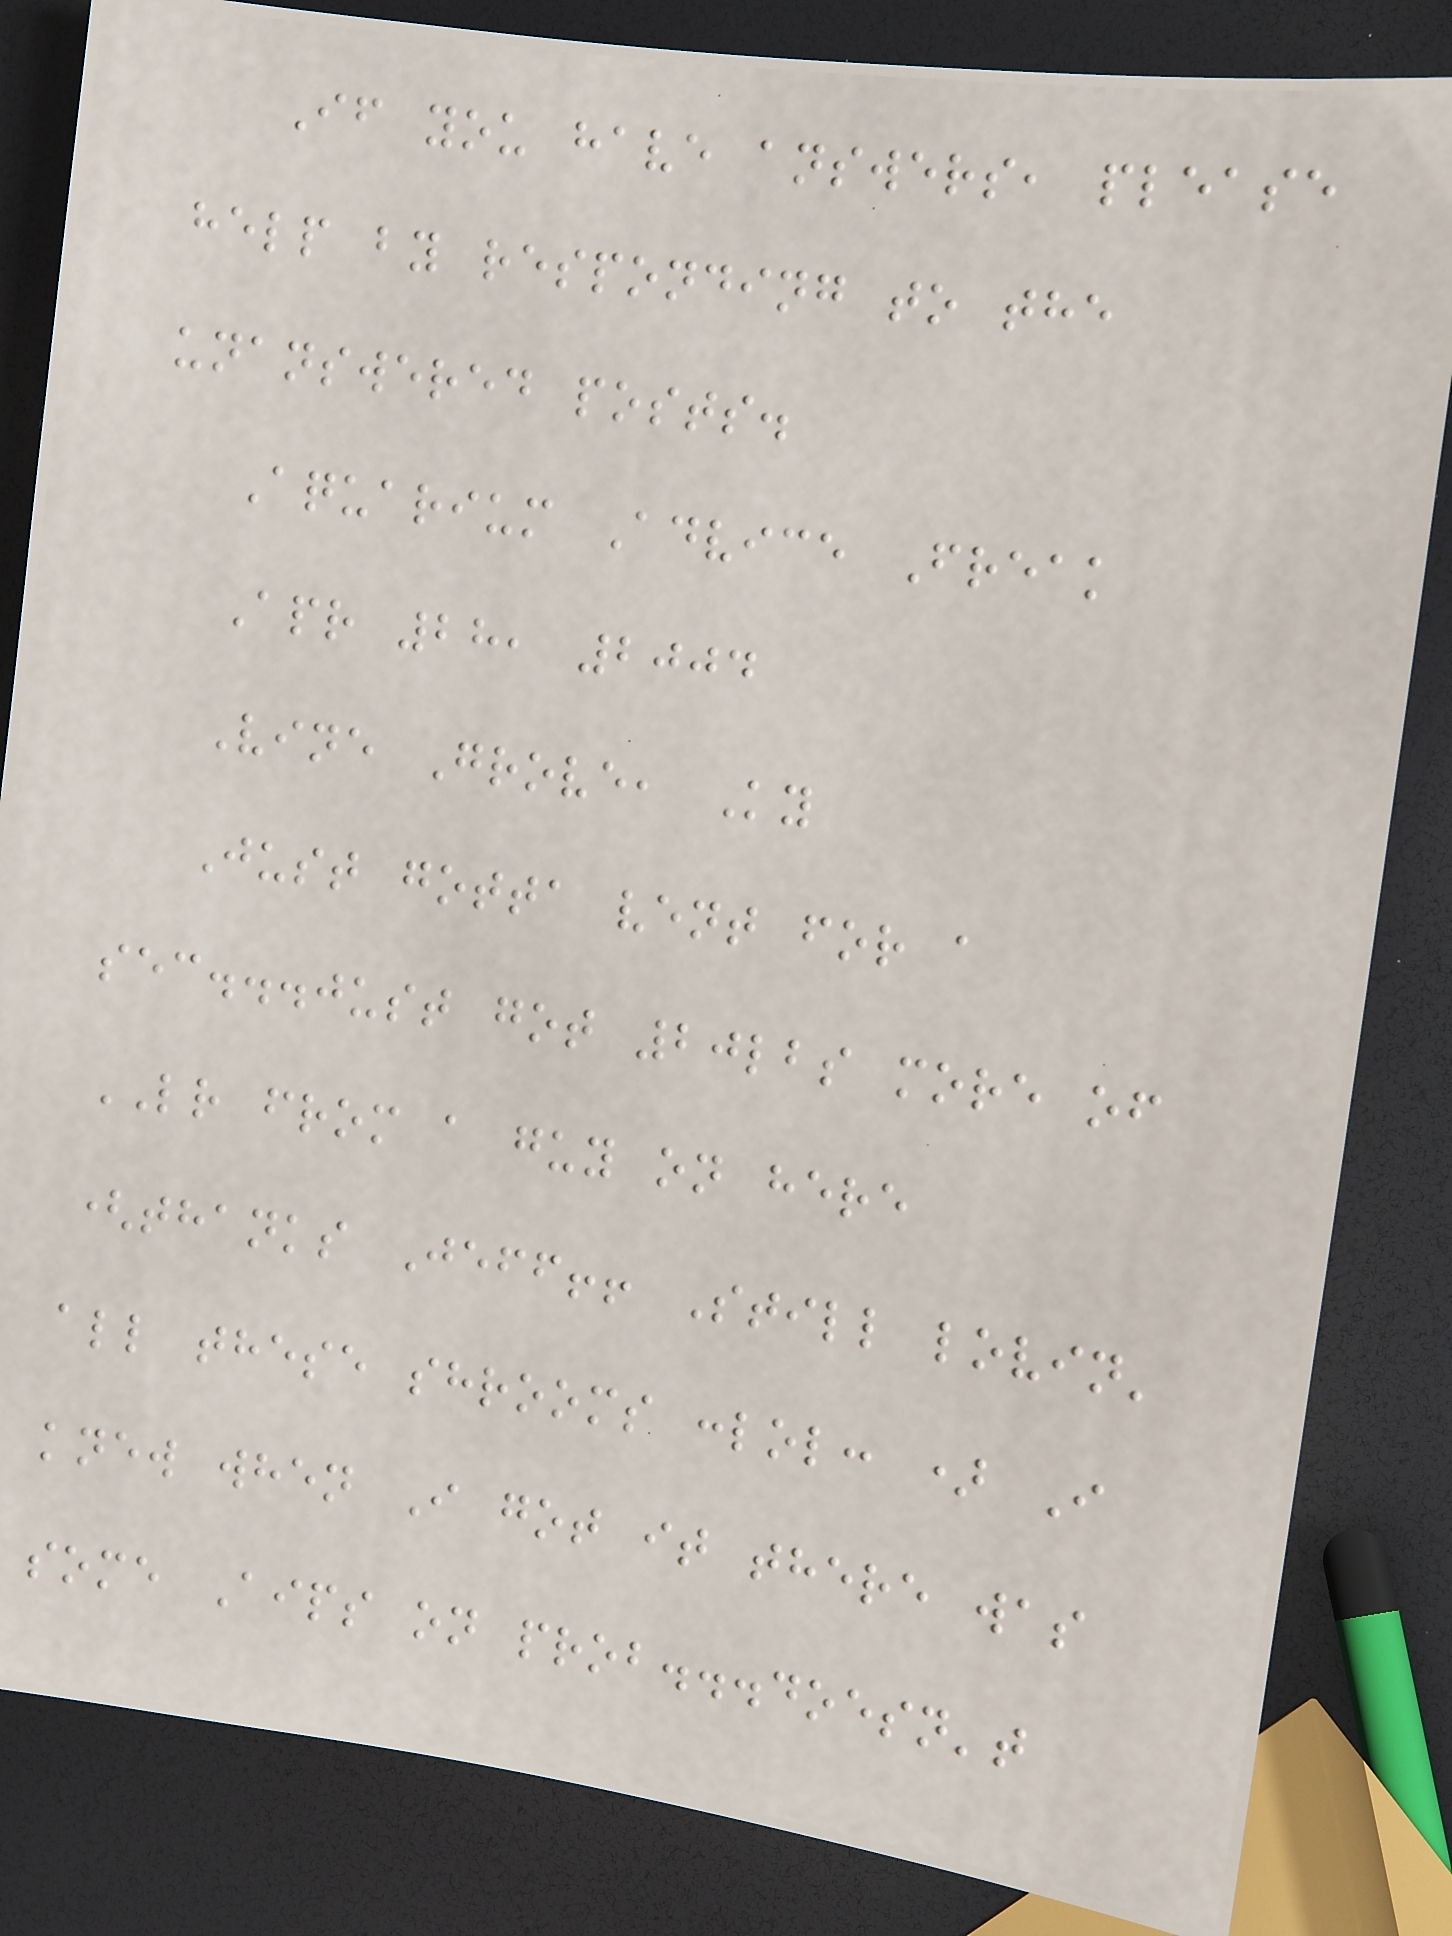If you have answers, please
help by responding to the
unanswered posts.
Aquarium Advice Freak
Apr 28, 2004
Vine Grove, Ky
Just gotta vent for a
sec...just got 20lbs more of
LR from a guy on here
(thanks Jeff!! Still lovin'
all these shrooms :lol: ) I
knew when I got it there was
some Aips on prob...doesn't
